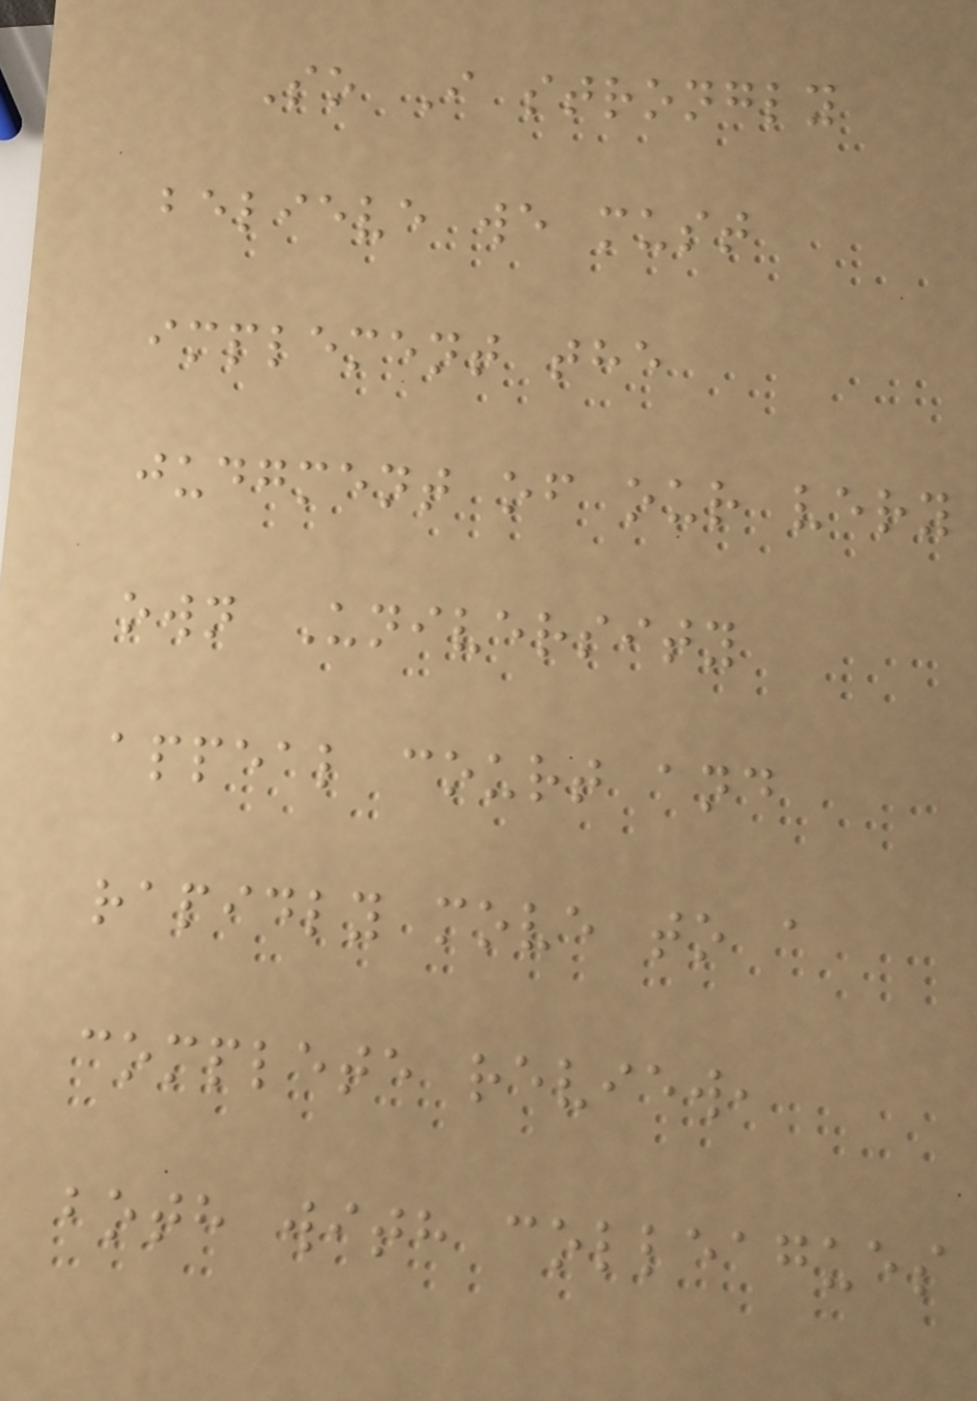So I strongly
believe we must
implement the
judgment of our very
own University
appeal court and
rapidly move to a
complete review,
both with colleagues
